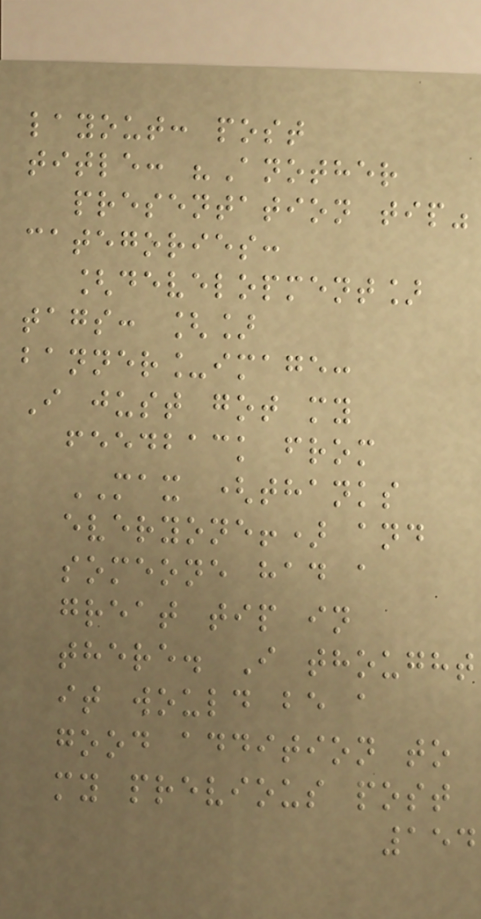layout: post
title: "Another
presentation tip"
categories:
[development]
tags: []
banner_image:
I just got my
feedback from
MAX (thanks
everyone!) and
someone had a
great tip in
there. I thought
it would be a
good addition to
my previous post
154
